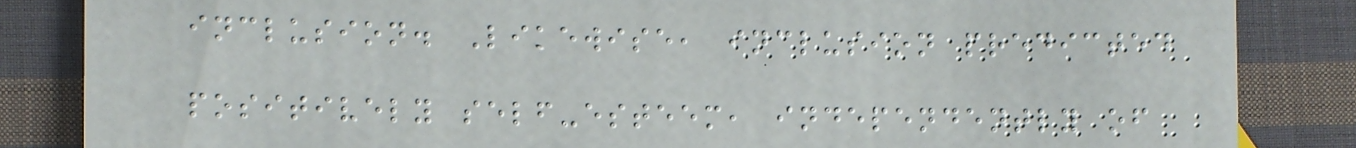inclusion. Likewise, inclusion predicted
positively self-esteem, independently of
